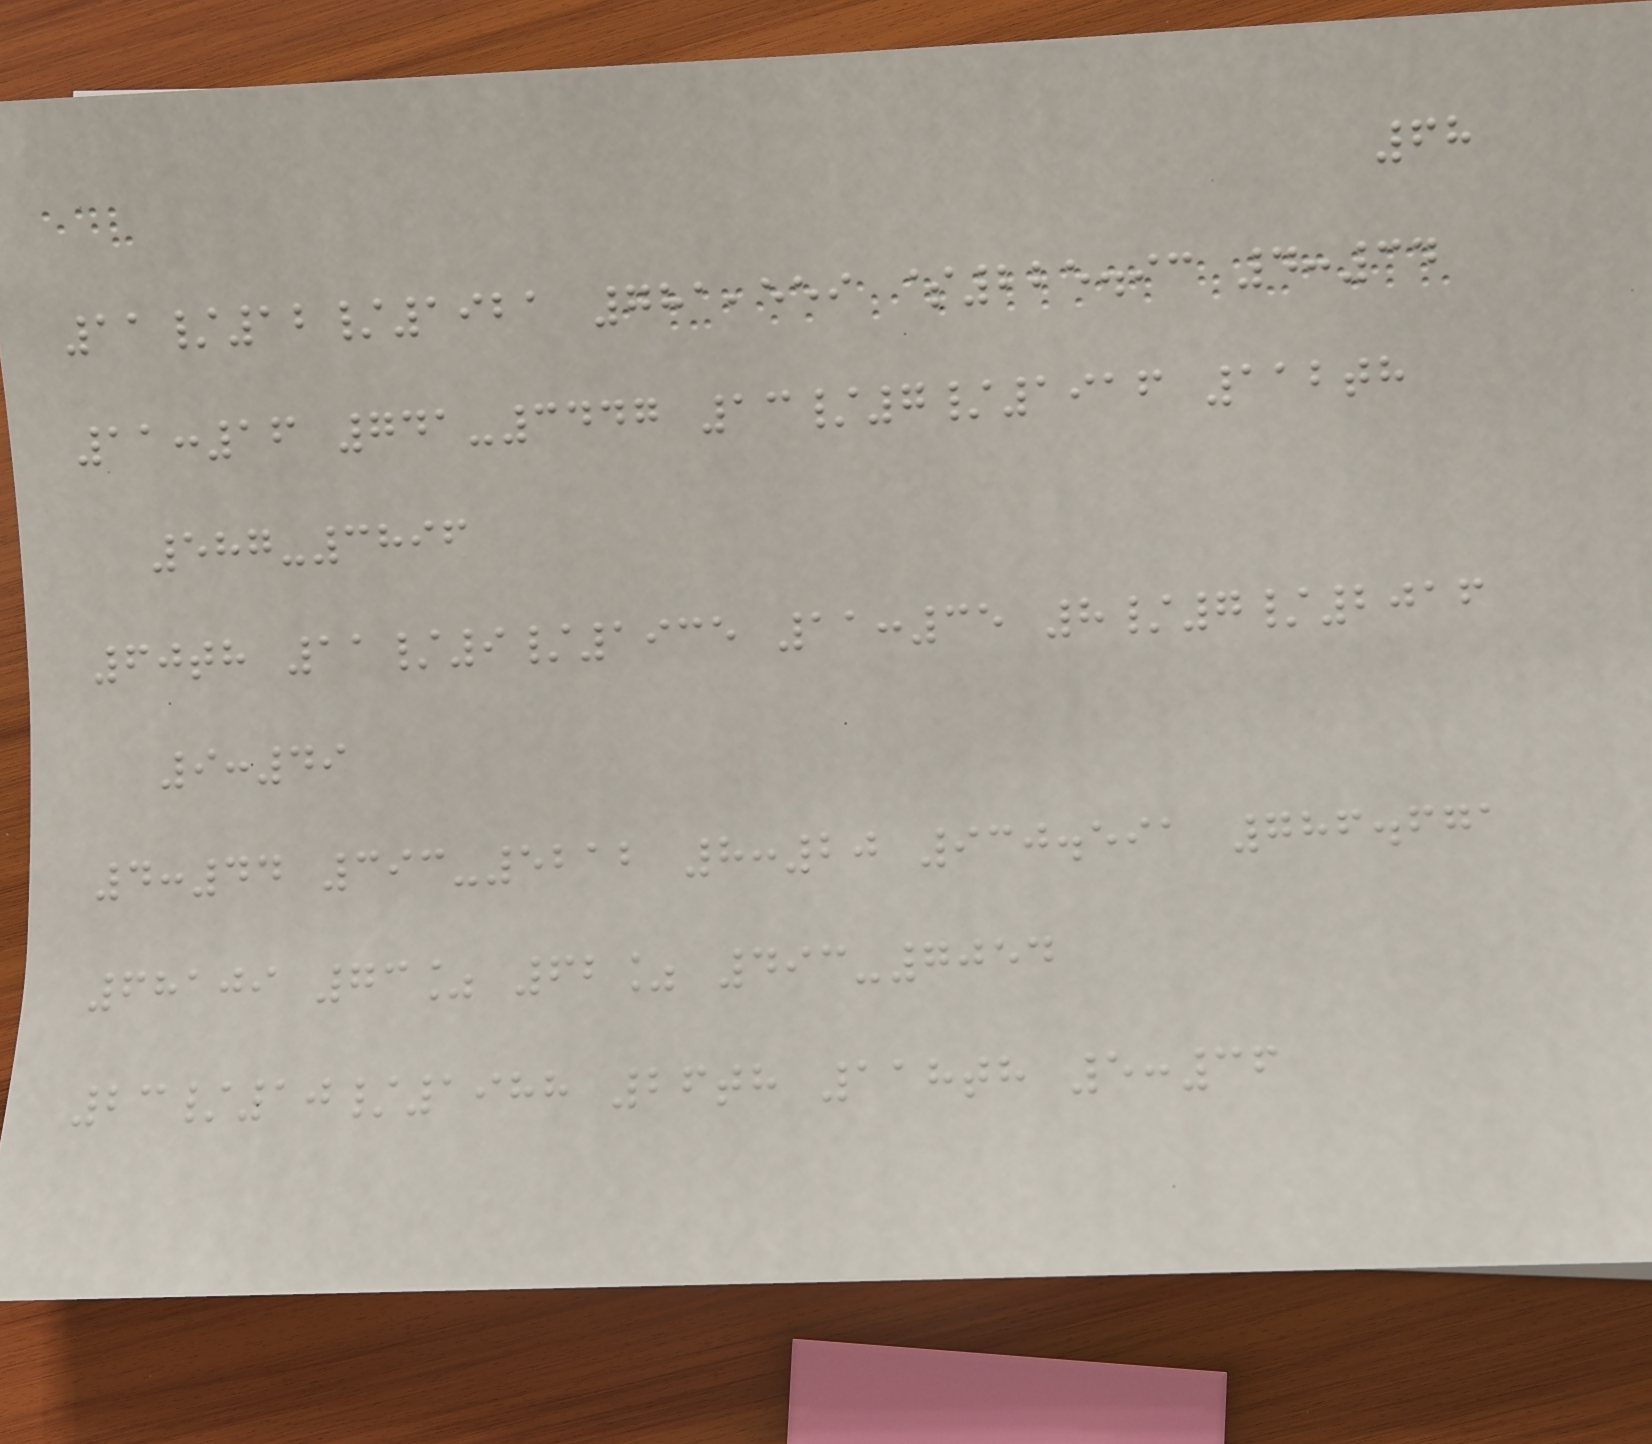68
11/12/1921 781,559 $225.93 4:34
11:16 741-3447 13/7/1916 112th
587-3896
60th 11/9/1935 11:35 8/7/2016
9:49
4:44 393-5212 8:20 930.591 786.671
68109 73% 62% 493-7054
23/10/1988 26th 118th 5:36
